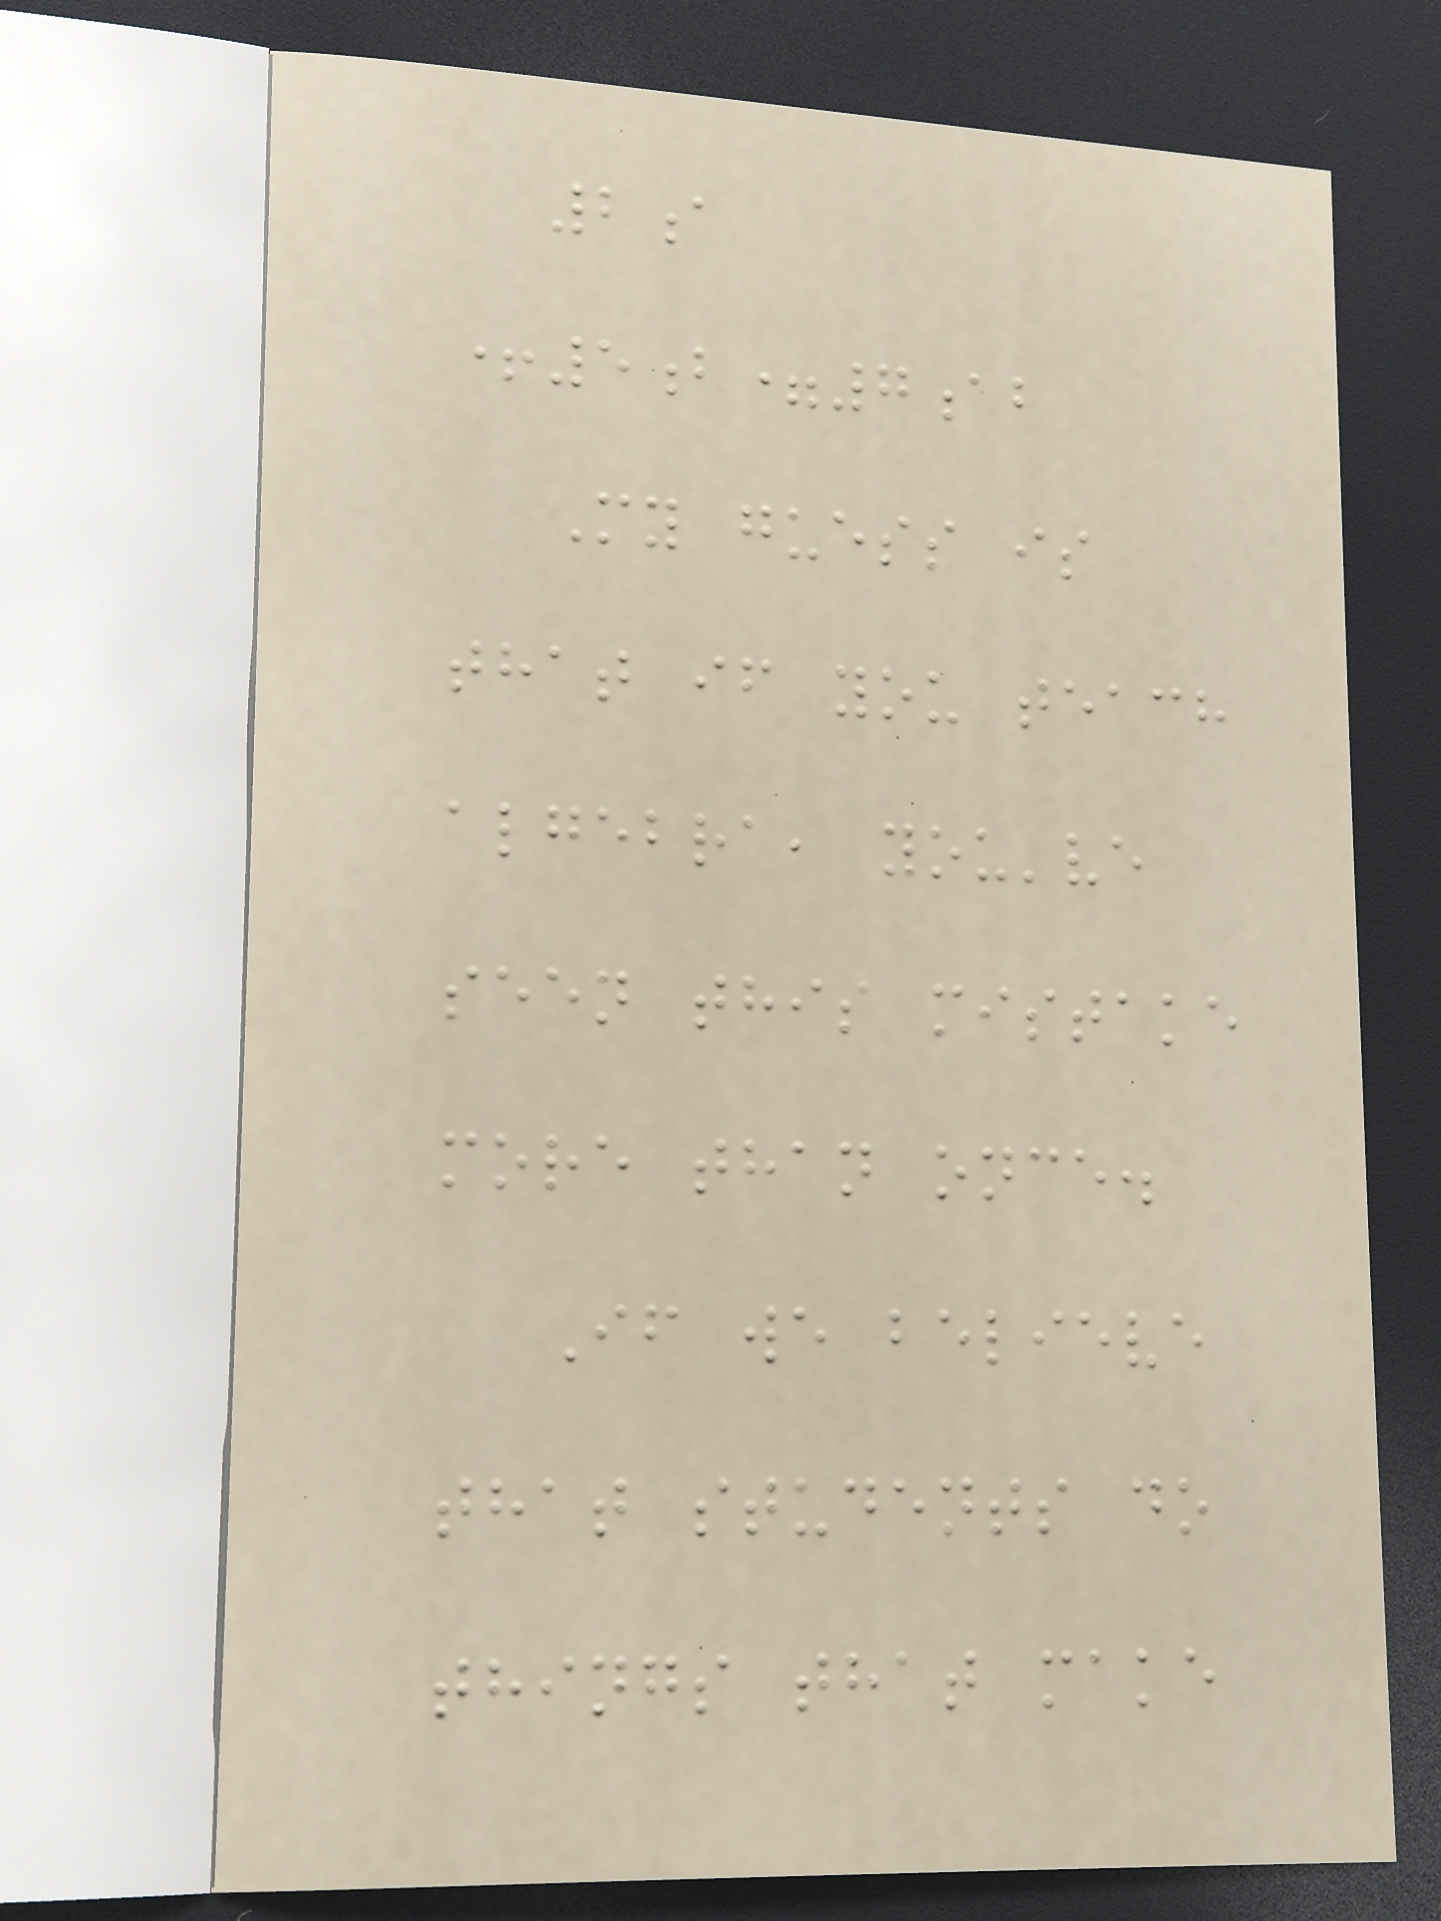2a
+5b=7ab
My guess is
that if you teach
algebra, you've
seen this mistake
more than once.
If we believe
that students do
things that make
